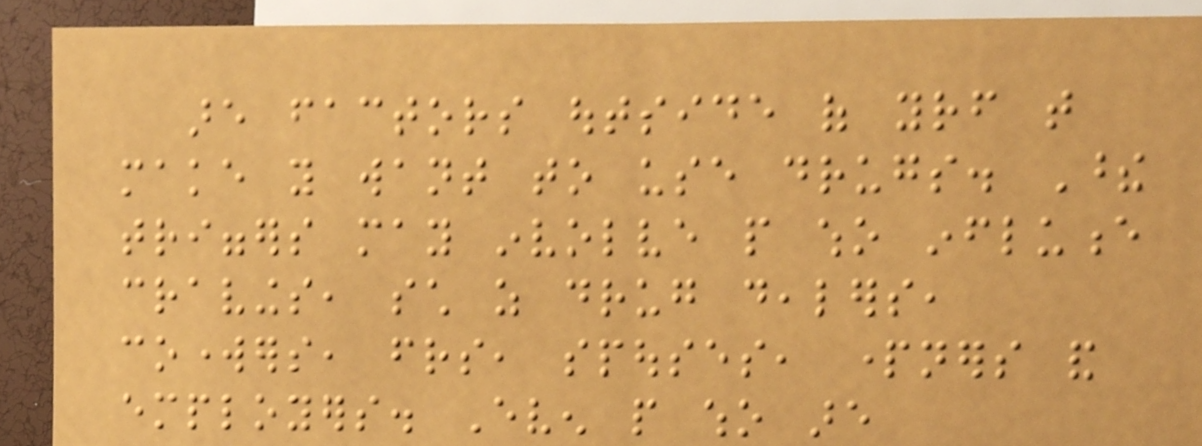are factors outside of yourself that
make you want to use drugs. These
triggers may involve people who influence
cravings, such as drug dealers,
coworkers, friends, spouses, partners and
employers. Even people who are
